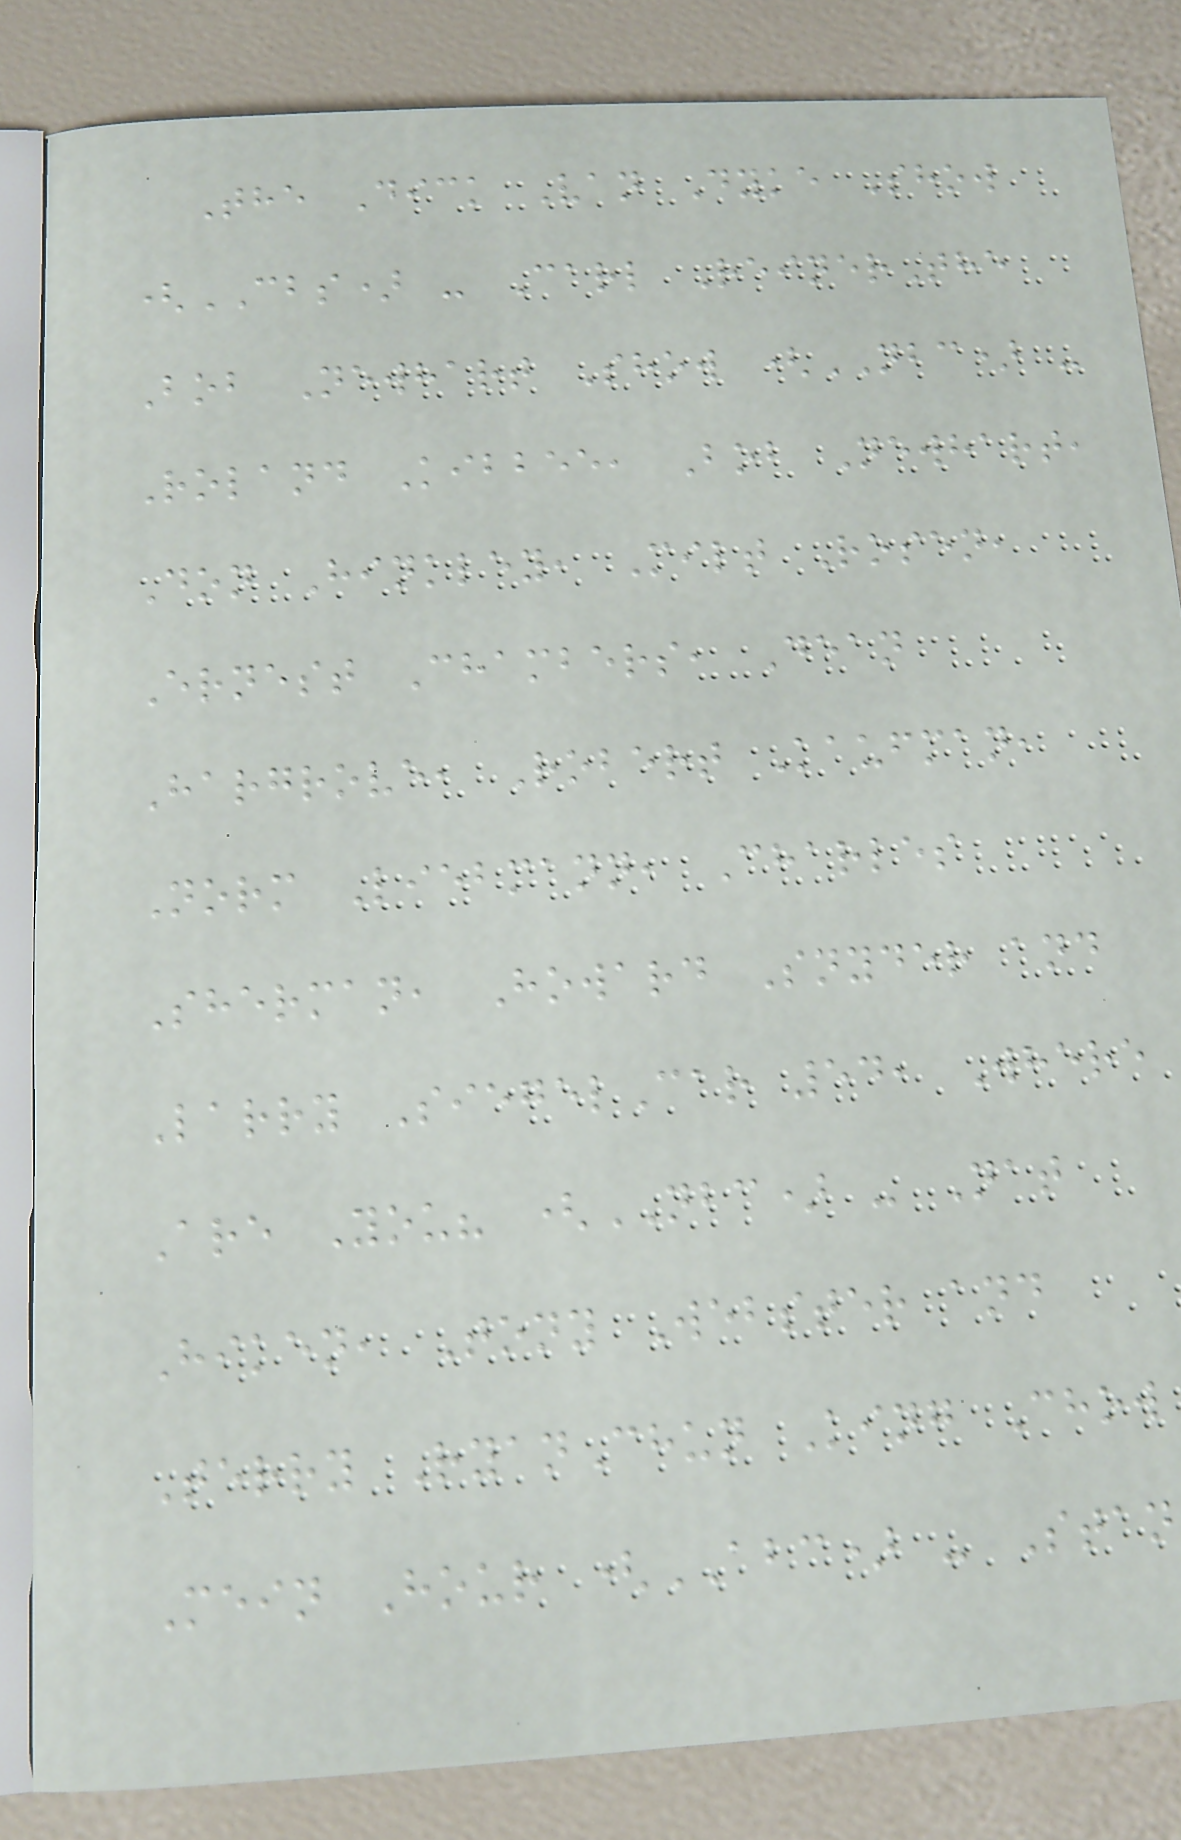The Dick Van Dyke Show
(CBS) - Carl ReinerThe
Bob Newhart Show (NBC) -
Roland Kibbee, Bob Newhart,
Don Hinkley, Milt Rosen,
Ernest Chambers, Dean
Hargrove, Robert Kaufman,
Norm Liebmann, Charles
Sherman, Howard Snyder and
Larry SiegelCar 54, Where
Are You? (NBC) - Nat
Hiken, Tony Webster and
Terry RyanChun King Chow
Mein Hour (ABC) - Stan
